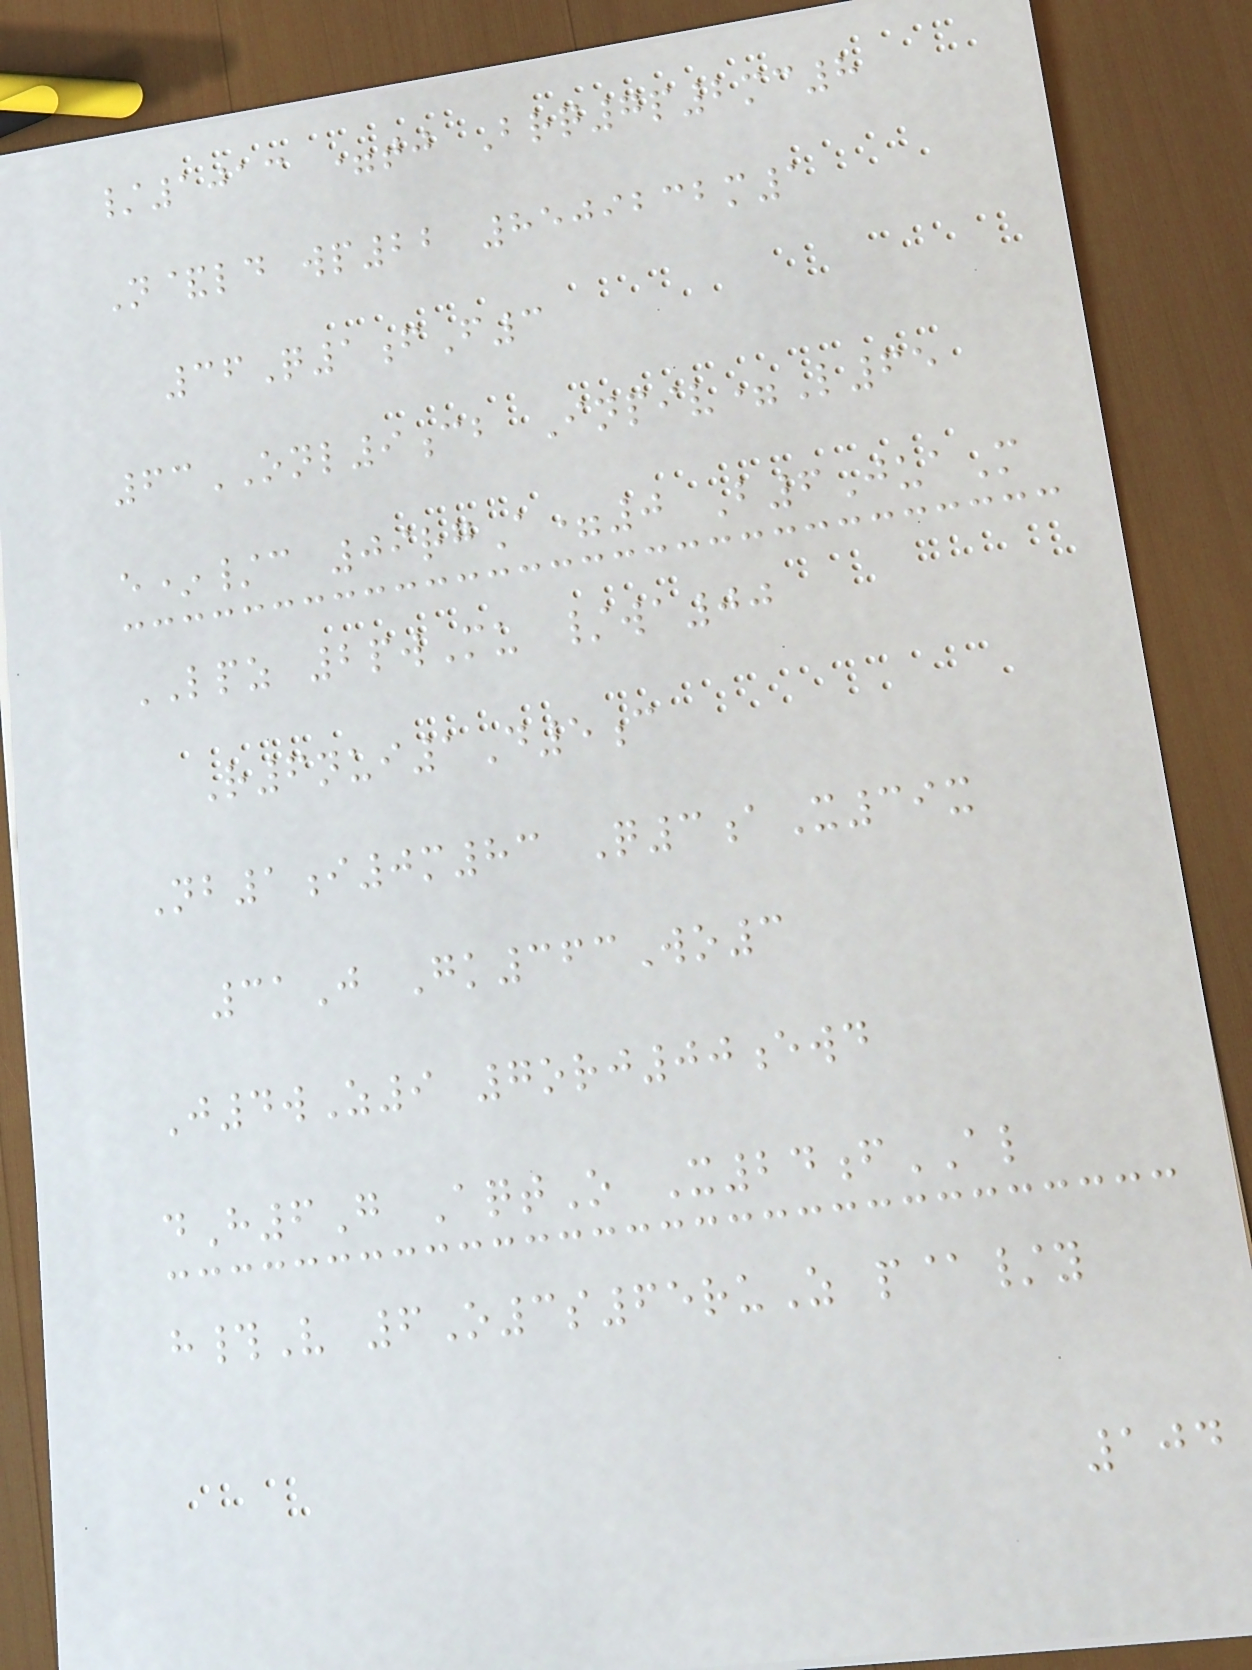/1013 =tj Brq7p2mc8
N&ld wp22 8509232m1
36Q1fF3
63ONL9cb Inpiv=L65
e*/c 09rgA=0 B6JuaM
LPZ 2pwMu /wa00
R6nui1D5c
Nb1i0m83 Q3aX39x
31J Gk363Wo3
J4wZ9 7orj00ewd
dH6G AqtO X24fAL
h#V 6O3s65ruZ p@/y
104
